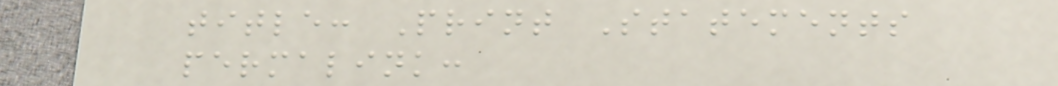title: Print Statements
permalink:
